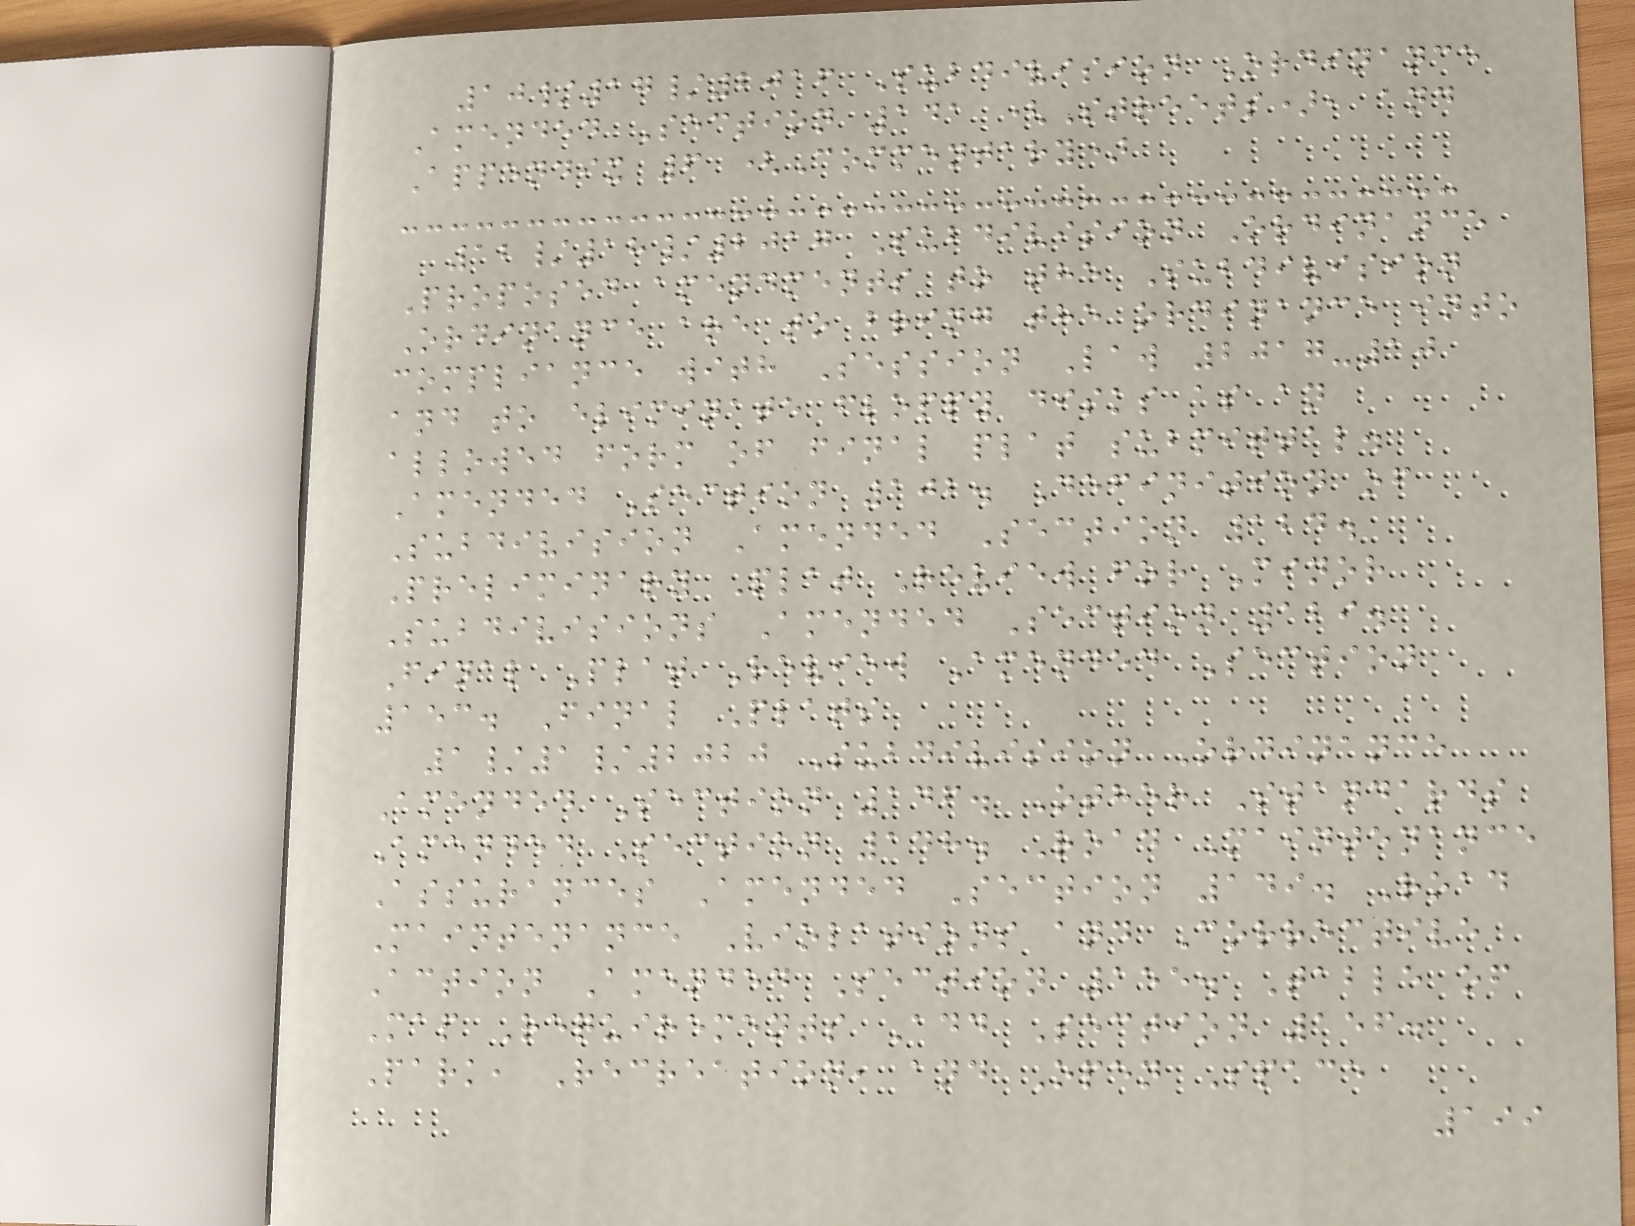10/17/2016 Subdivision Ordinance
Amended Section 141 (Streets), and
Appendix 6 (Commentary)
12/18/2017 Subdivision Ordinance
Proposed amendments to the Subdivision
Ordinance are to bring the ordinance into
compliance with Session Law 2017-10
and to eliminate floppy disks as an
allowed form of final plat submittal.
Amended Section 102. Definition of
Subdivision Amended Section 124.
Preliminary Plat Review for Minor
Subdivisions Amended Section 129.
Final Plat Review Amended Section
153. Final Plats
1/1/2020 Subdivision Ordinance
Amended Section 146. Other Standards
Amended Section 148. Road Maintenance
Assurances Amended Section 149. Road
Maintenance Violations and Corrective
Action Amended Section 155. Table of
Map Requirements Add Section 156.
Park, Recreation, and Open Space
199
